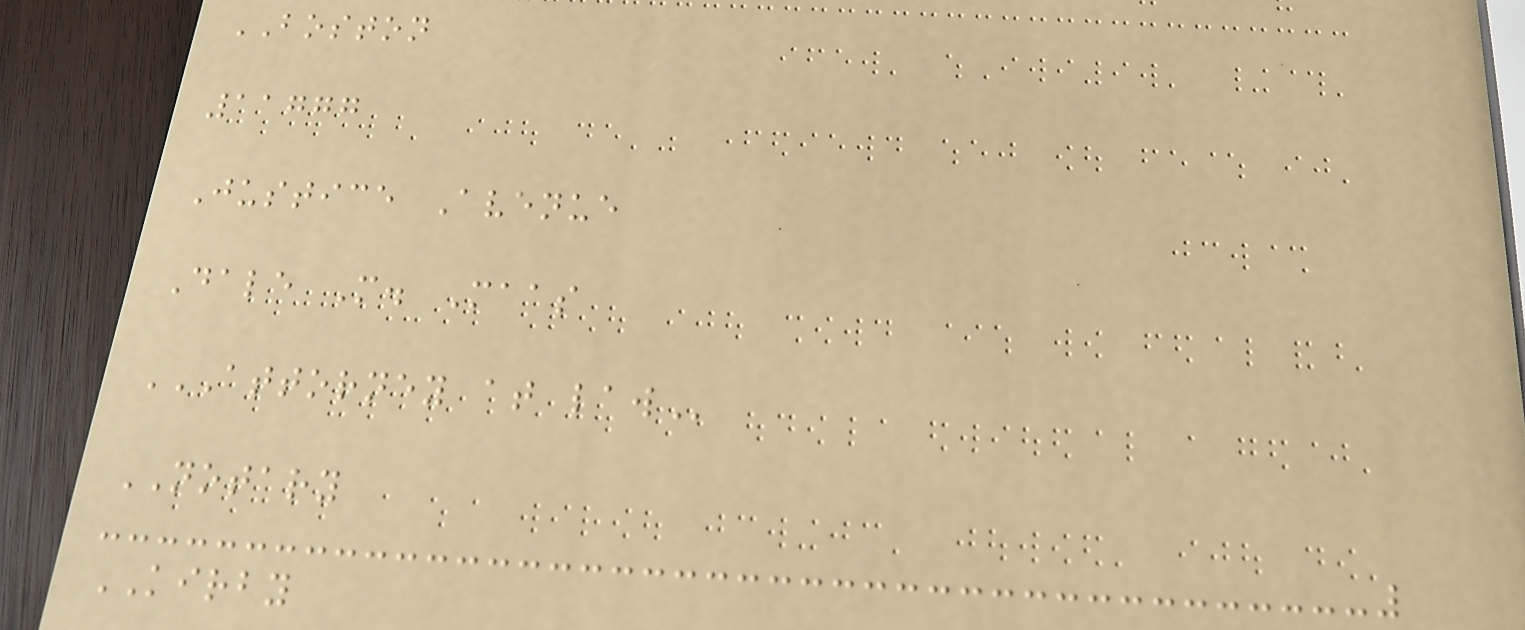BOSTON
11777
Justice Avenue
Dale M. Maas
ATTORNEY AT LAW
NOTARY
KIRBY
